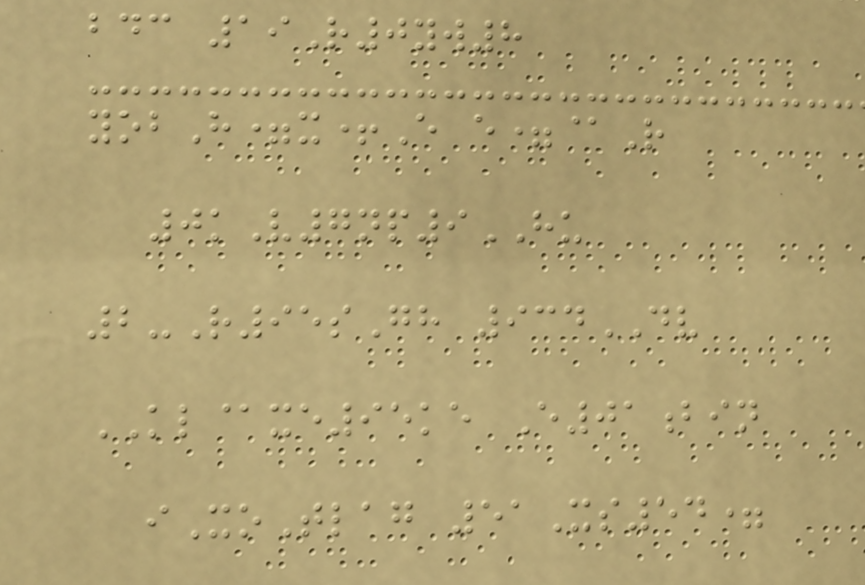bdc 19R0yw8
yobH=x+E e=@R
0kV7np9HU
2-R95sGh 934DV
KL@xe95ke E01bin
iXoTlag 51Xs54=
